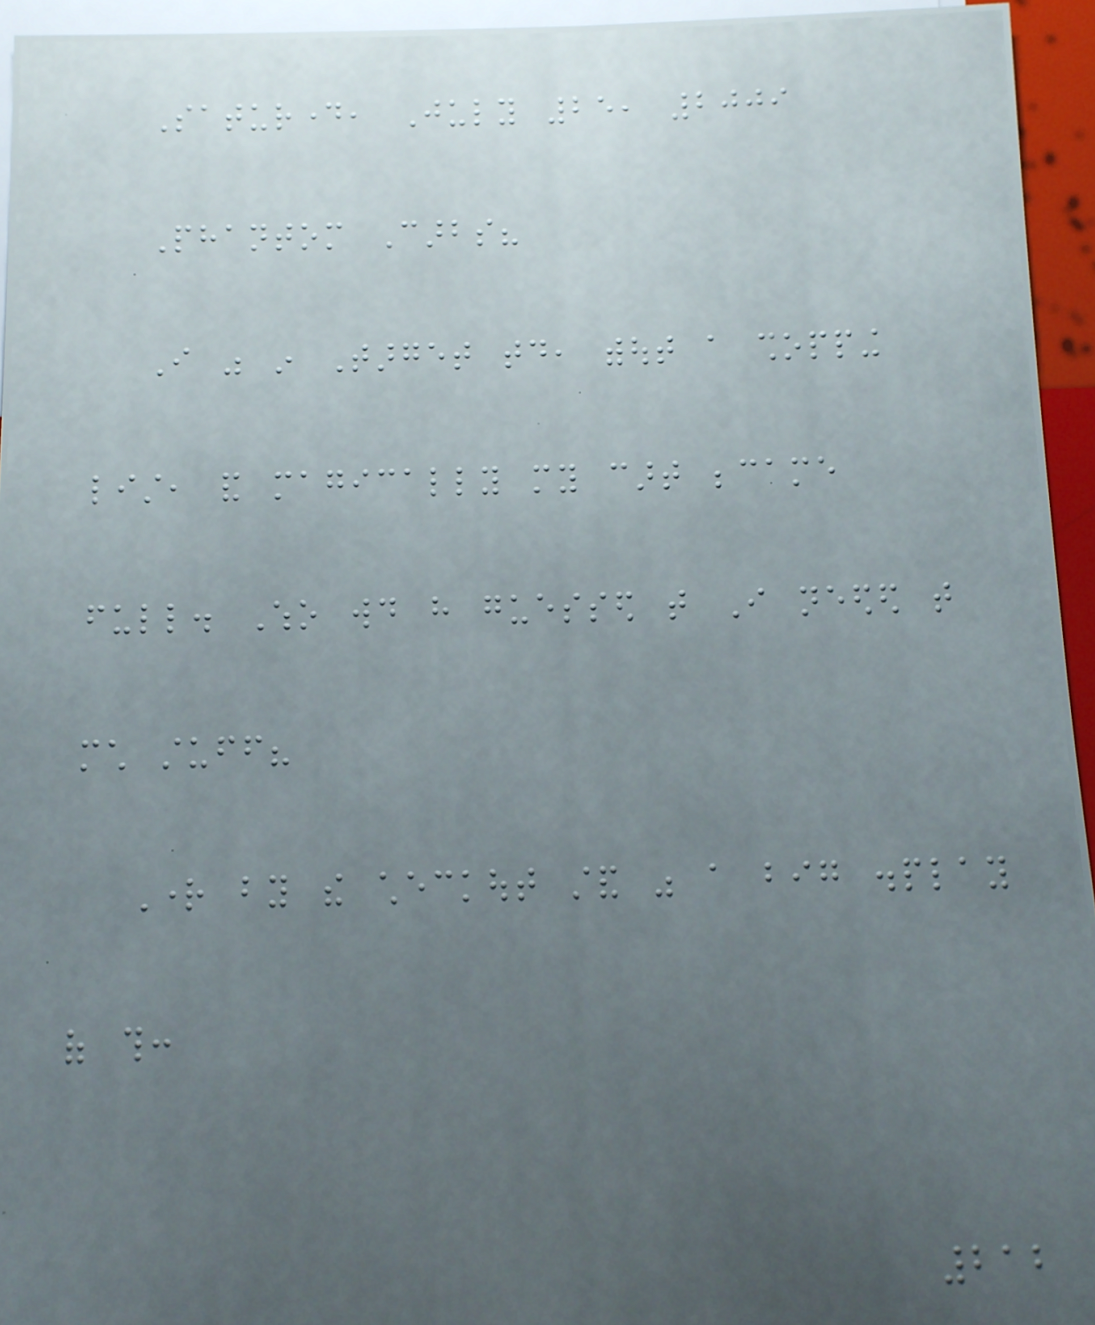Saturday, July 25, 2009
Phantom Carbs?
I was in Target today, without a shopping
list, and magically my cart became
full. Who would have guessed that I needed that
much stuff?
Right by the checkout stand was a big display
of this:
212
